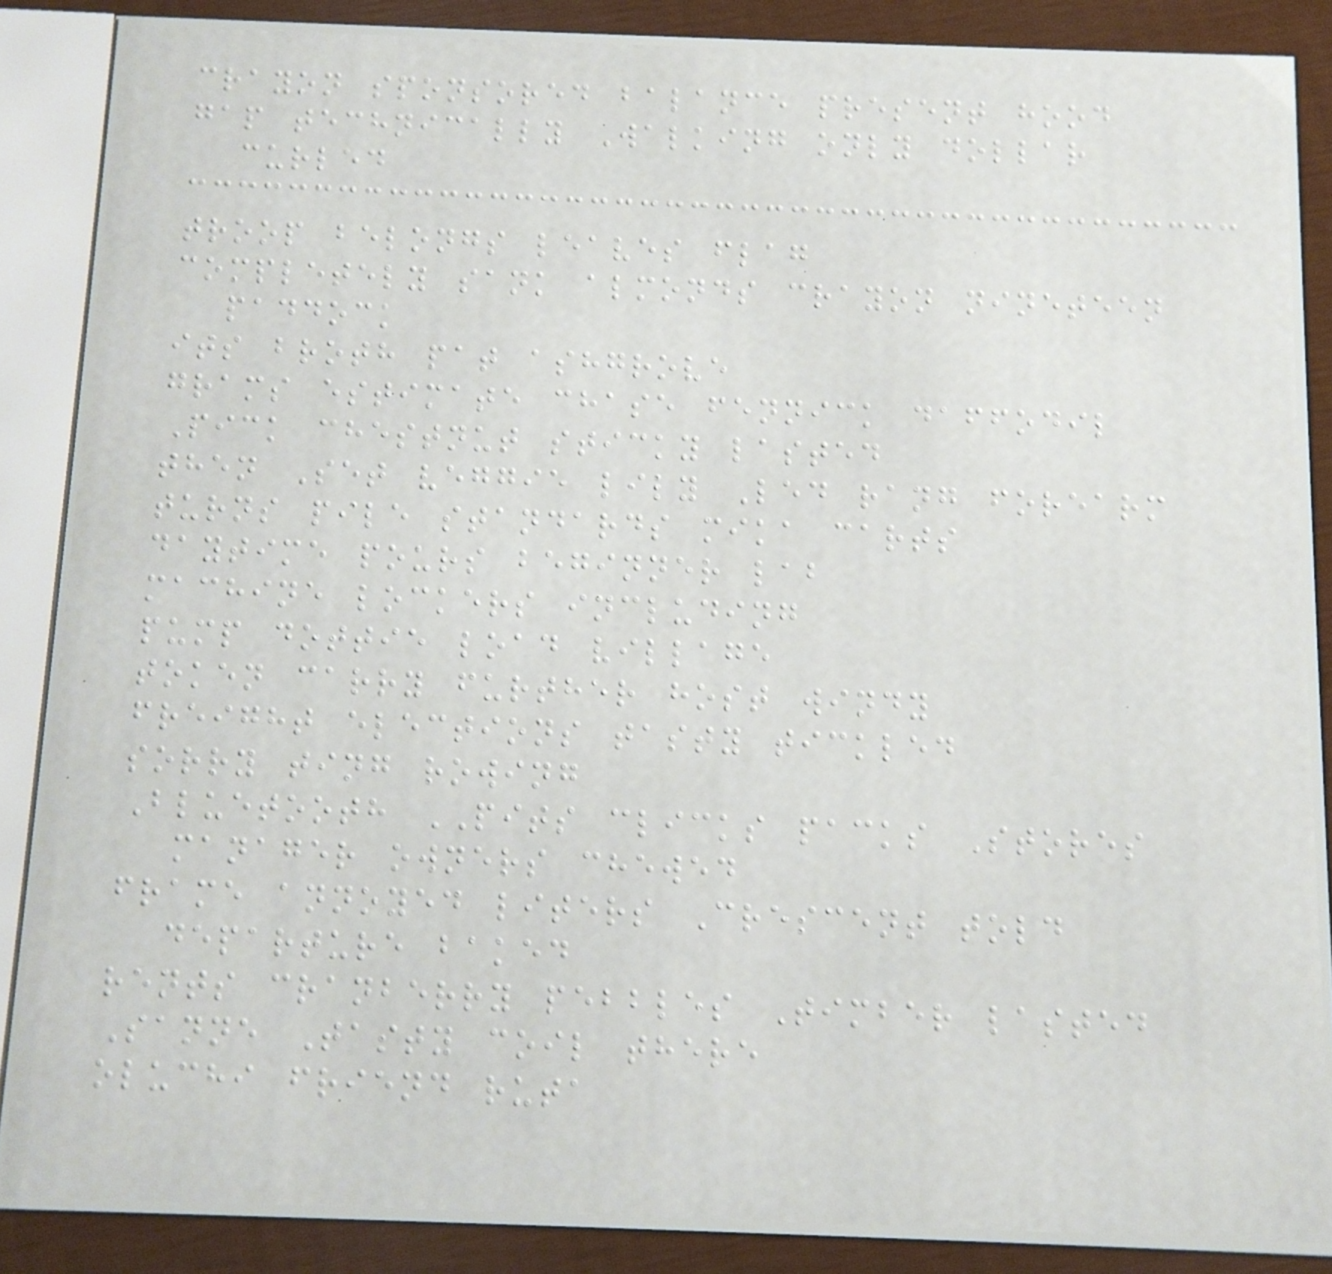crayon sponsored balance present hood
gap technically Walking only dollar
curled
troop belongs leaves flag
completely sank almonds crayon nineteen
paddock
its broth pat ashgrove
grams estimate chase fennick daffodil
Pick chestnut sticky lasted
then Set veggie lily Led rang forearm
turns pile standards mika carts
daytime pours beginner lab
machine lockers including
pump dottie load village
token carry further host windy
freight elections tasty tickled
sorry ting rowing
Bluetooth PITS clicks packs Stores
manager owners chewed
frame annoyed liters Crescent told
departure baked
rents cranberry pebbles Timber lasted
Sanne Tasty coil there
oluchi friend ruta
